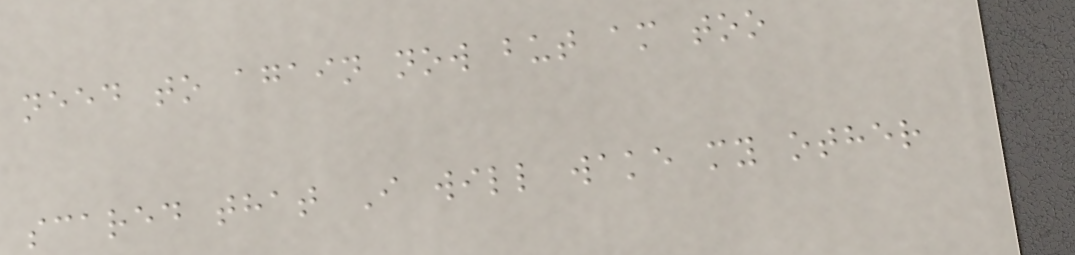need to again now but am too
scared that I will wake my other
